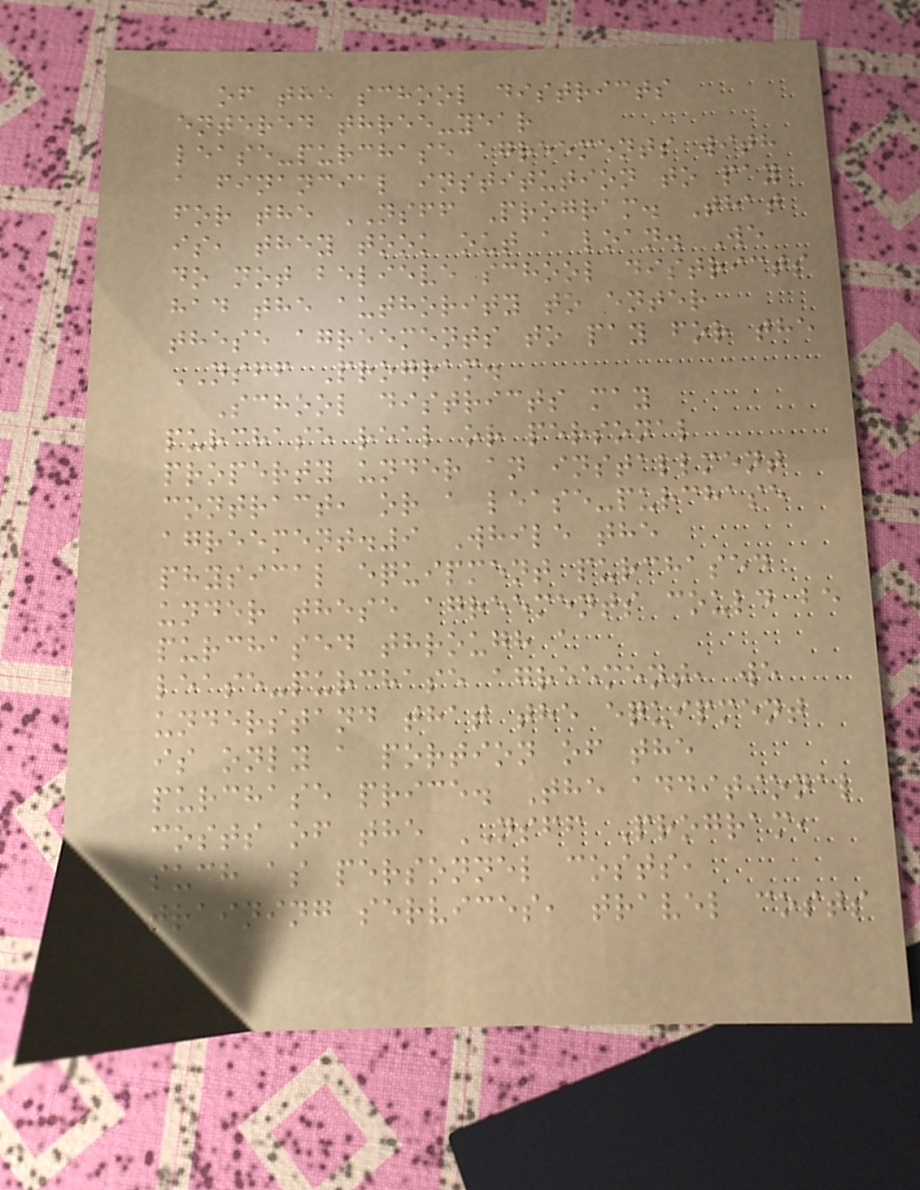of the school districts
entered three-year
lease-purchase agreements with
a financial institution to pay
for the NSFF Program. That
is, they took out a loan. We
do not believe school districts
had the authority to enter
these agreements to pay for the
NSFF Program.
School districts may
purchase real or personal
property under an installment
contract, or a lease-purchase
agreement.9 While the
physical equipment purchased
under these agreements could be
purchased through a
lease-purchase agreement, we
understand that the equipment
is only a portion of the
purchase price. The additional
costs of the NSFF Program,
such as personnel costs,
training services, travel costs
